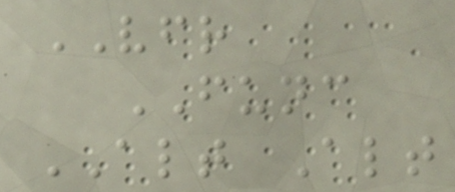VFR
FUNC
ALT Alt
